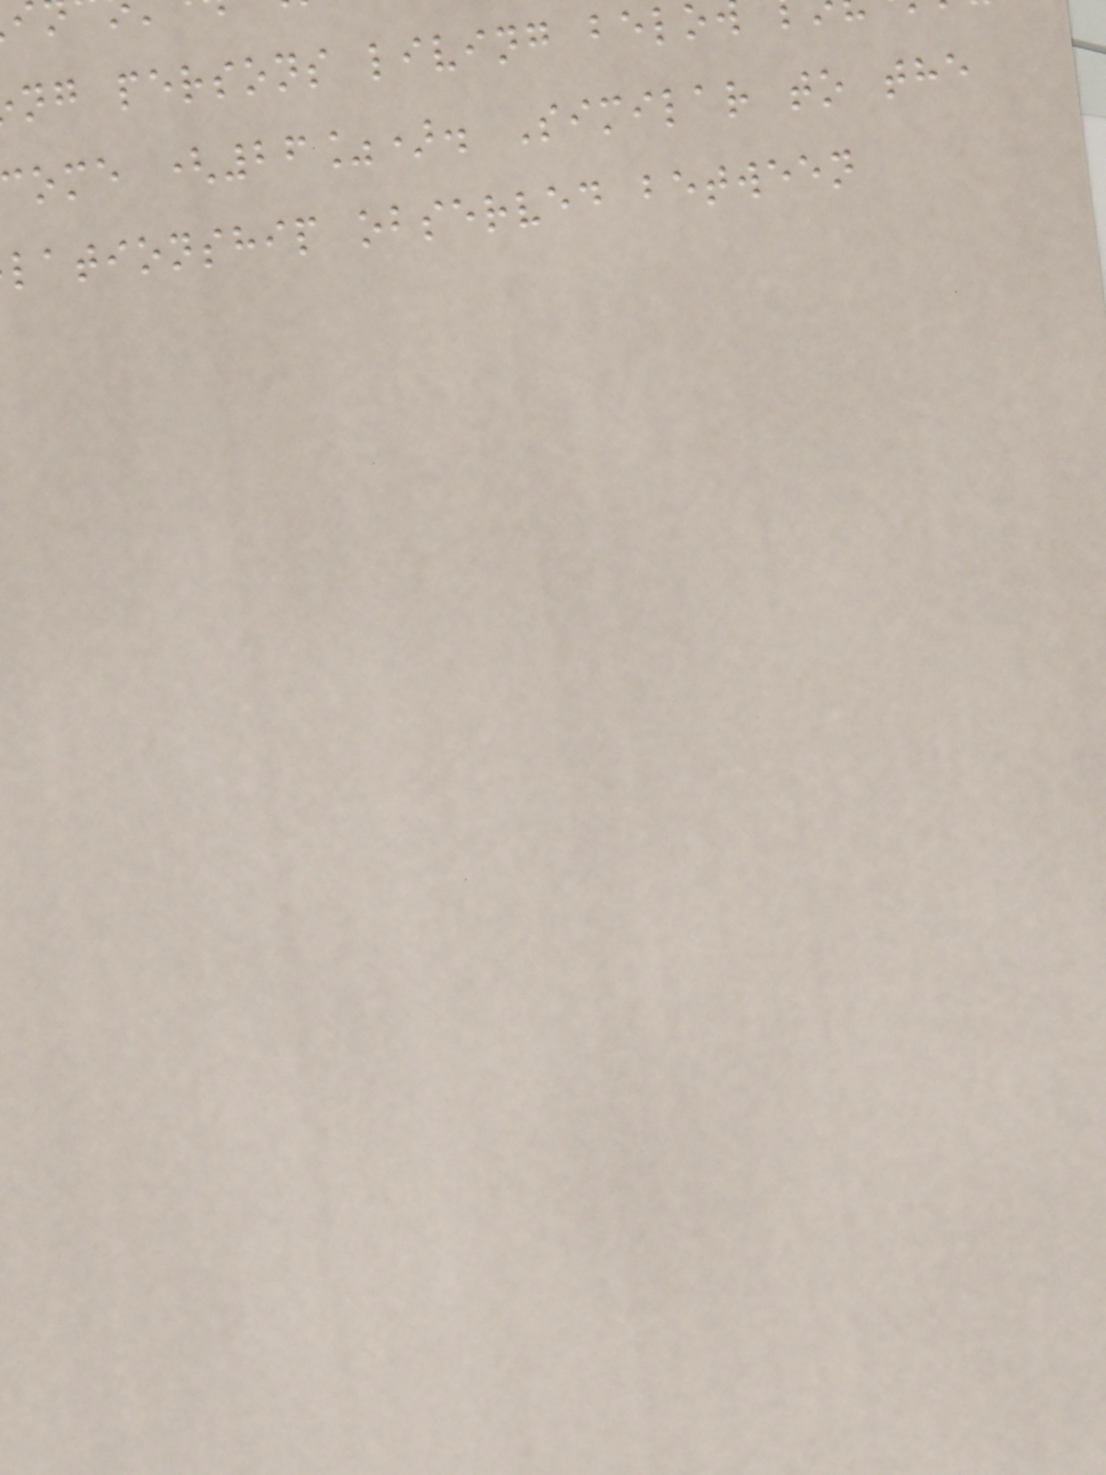ng persons living belo
ome (26%). Similar to the
lationship observed between
